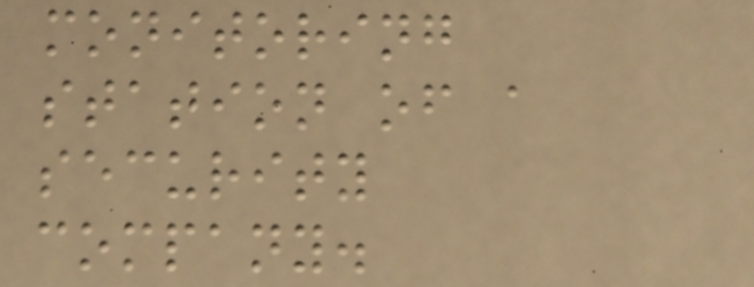monitoring
station of a
security
company.
